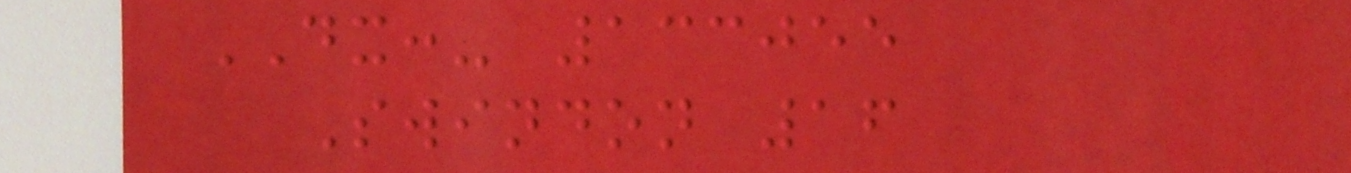DX:- 133055
Swindon 16
